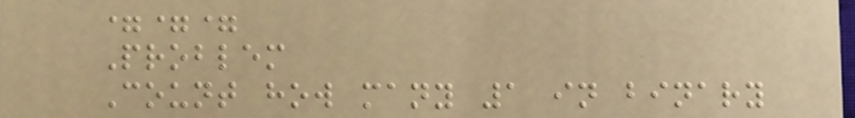===
Problem
Count how many 1 in binary
